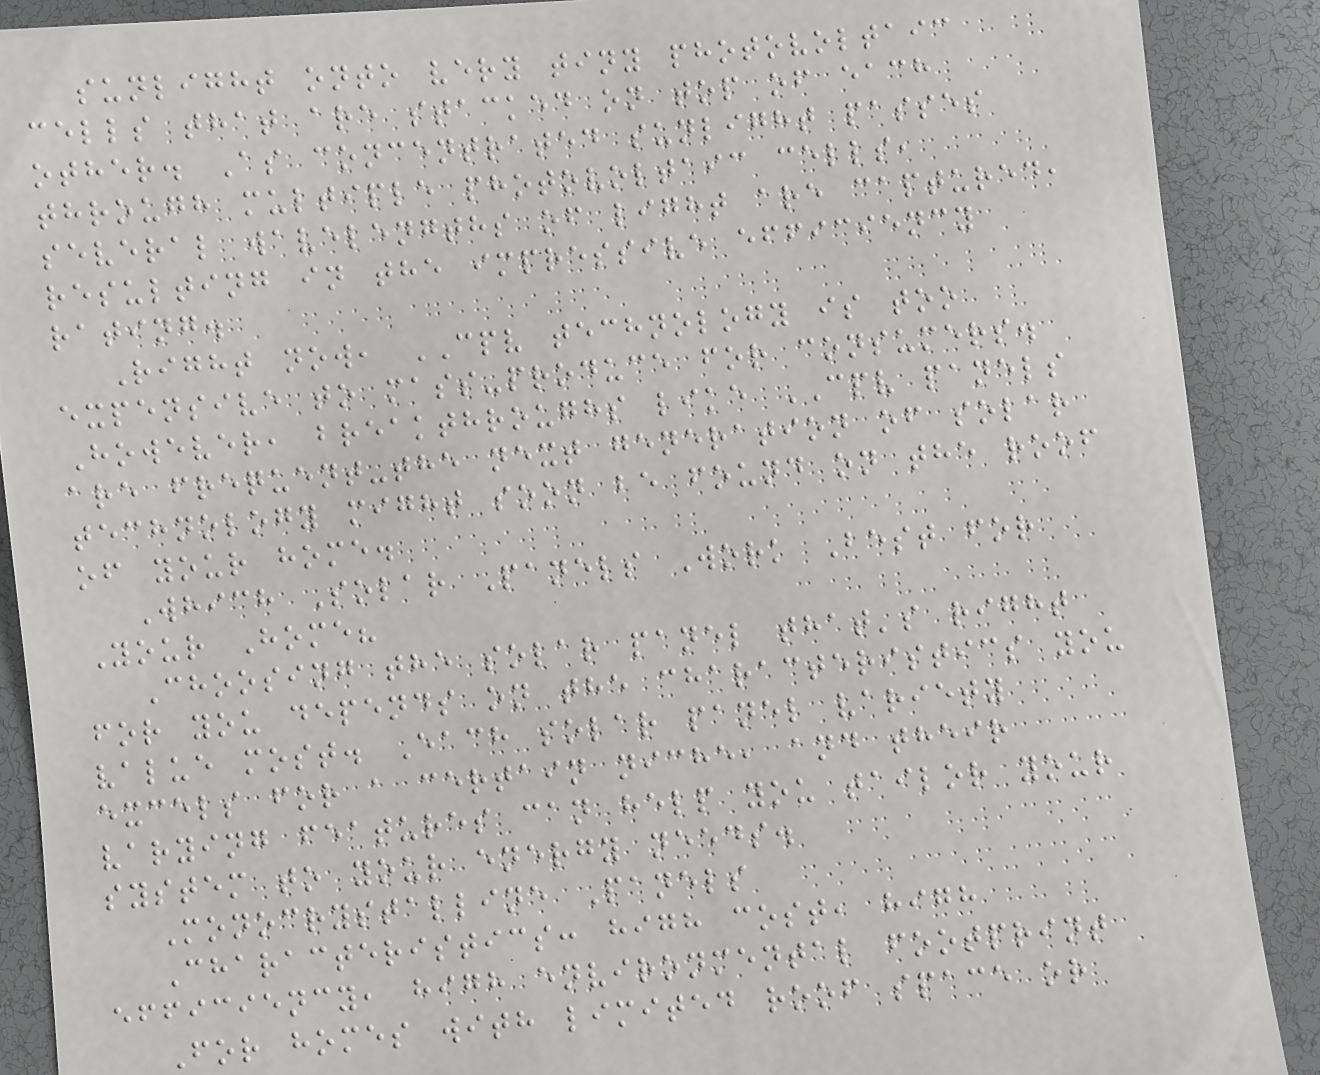sunlight onto very tiny photovoltaic
cells that are stacked on top of each
other. As concentrated sunlight passes
through multiple photovoltaic cells,
several wavelengths of light are captured,
resulting in the impressive efficiency
rating.
Right now, CPV technology is too
expensive to mass-produce for consumers.
However, breakthroughs like CPV panels
are frequent-the next generation of solar
technology might soon be found on the roof
of your home.
Which Solar Panels Work Best for
Your Home?
Choosing the solar panel that's right
for you depends on the characteristics you
value most. Each solar panel variety
excels for a certain niche, and their
varying features can help you tailor your
system to your energy needs.
Monocrystalline Panels
Characteristics: high cost, high
efficiency, high environmental footprint
For homes with limited roof space or
